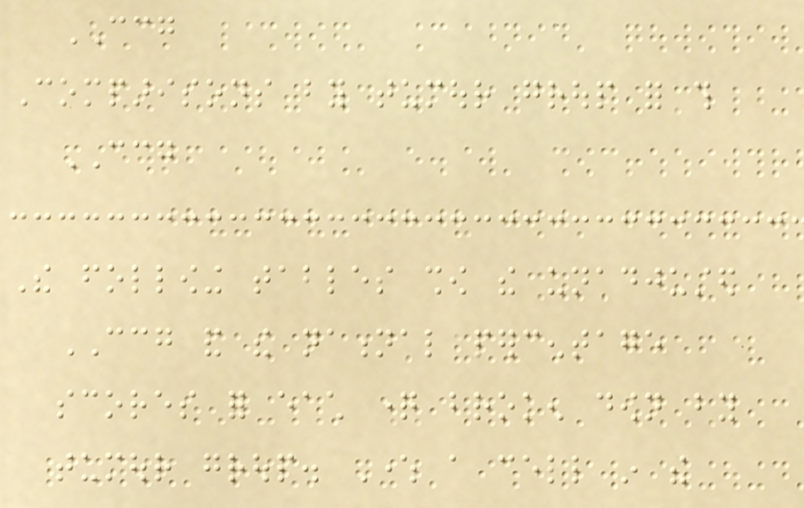CCG
Comparisons by tumour group for this
CCG
The following tables show the unadjusted
CCG and the national percentage
scores for each question broken down by
tumour group. Where a cell in the
